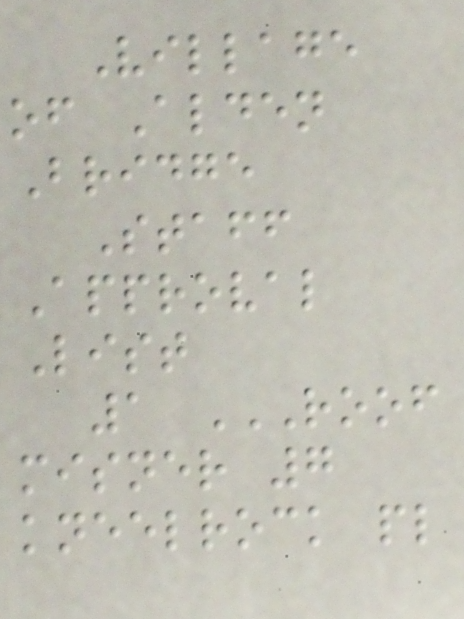Village
of Alden
Bridge
Staff
Approval
List
1 ROOF
MISNER 7
KNEELROCK PL
